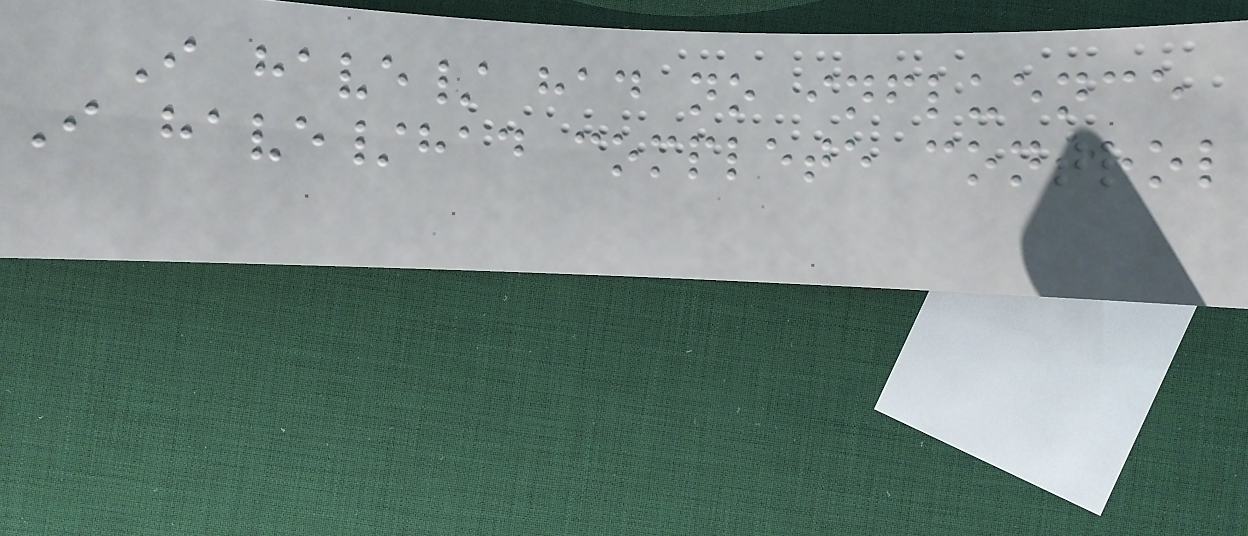I have/ had no influence
I have/had complete control
